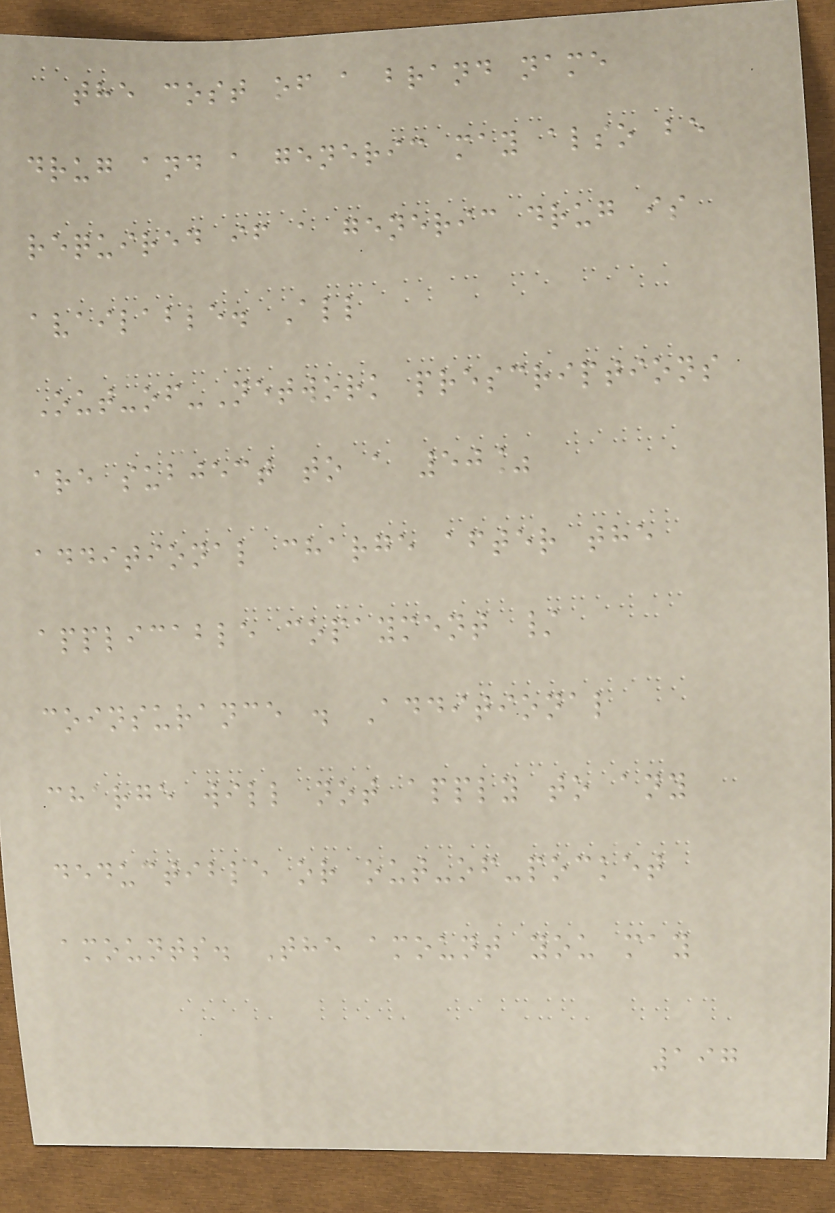the cost of a brand name
drug and a generic may also be
required if a generic drug is
available. All
Out-of-Network prescriptions
are subject to a 50%
additional charge after the
applicable copayment /
coinsurance . Additional
charge will not apply to any
deductible or out-of-pocket
amounts. The amount you may
197
